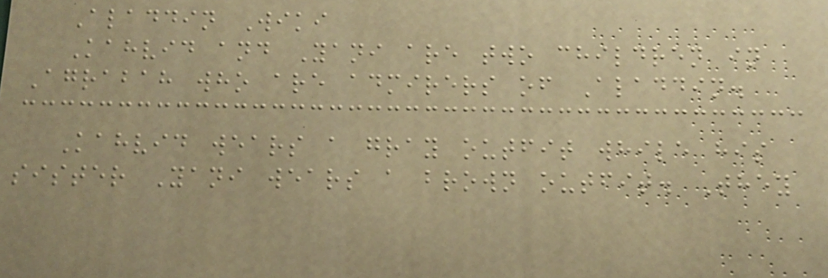Aladdin Wiki
Kahvid and Yani are two children in
Agrabah who are admirers of Aladdin.
Kahvid wears a gray outfit while his
sister Yani wears a brown outfit. They
